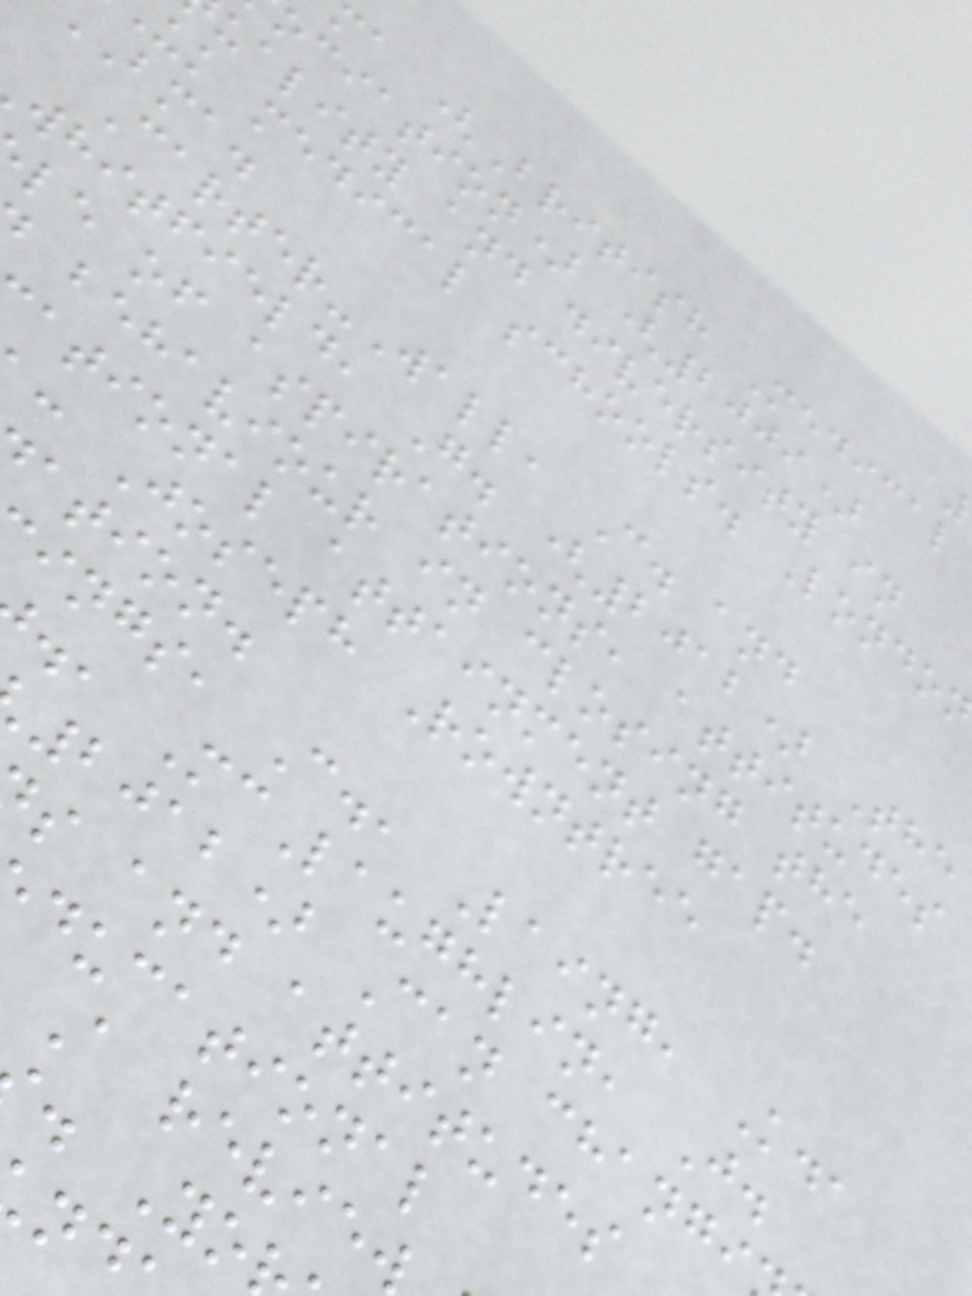ma (British Medical
ociation) (2009)
uality and diversity in
uk medical schools. Londo
bma.
Carter-Wall, C. and
whitfield, G. (2012) The
le of aspirations, attitudes
behaviour in closing the
ational attainment gap.
: Joseph Rowntree
ation.
ings, C., Laing, K.,
., McLaughlin, J.
2012) Can changi
s and attitudes
ducational
A review
